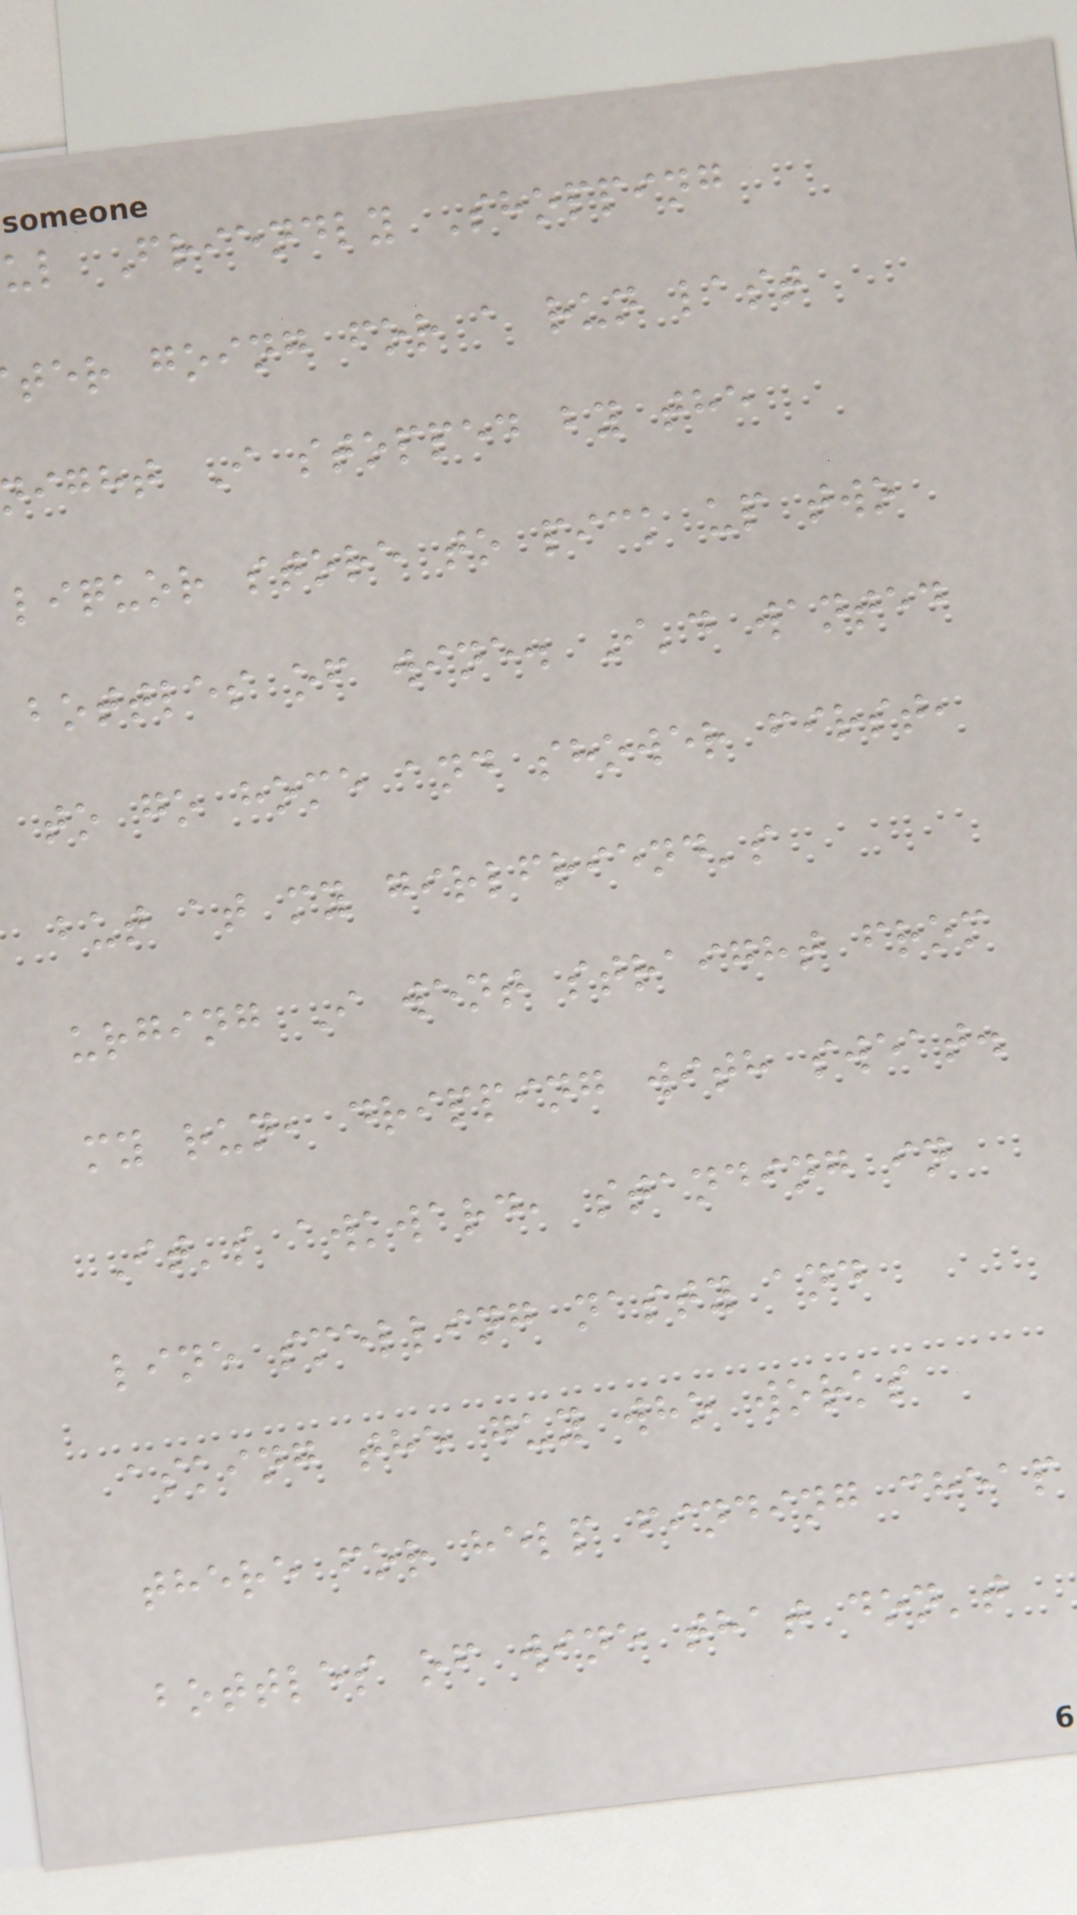ul Friendly Shopping
ter going for a run last
ight I stopped by the
liquor store to pick up two
bottles of wine. I'd wanted
to go home and shower first,
but at my girlfriend's
urging I went straight from
my run, dripping with sweat.
It's awkward, standing in
line smelling nasty and
asking the guy who works
there for help finding cheap
bottles of wine that don't
